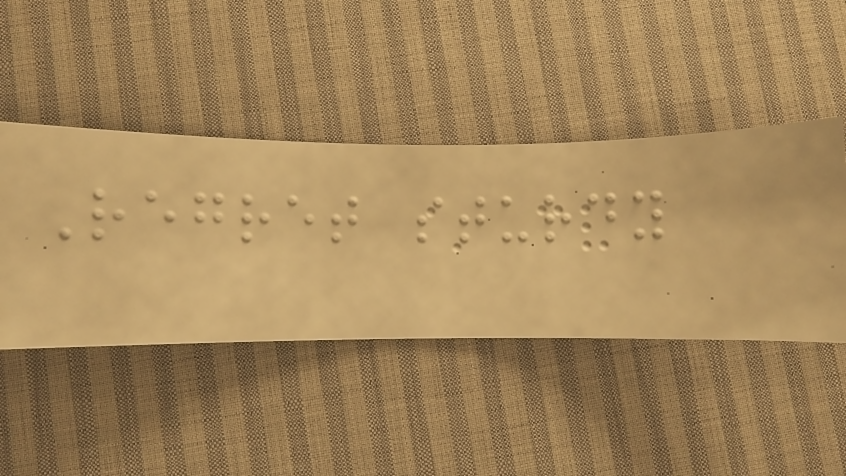Regret sturdy
